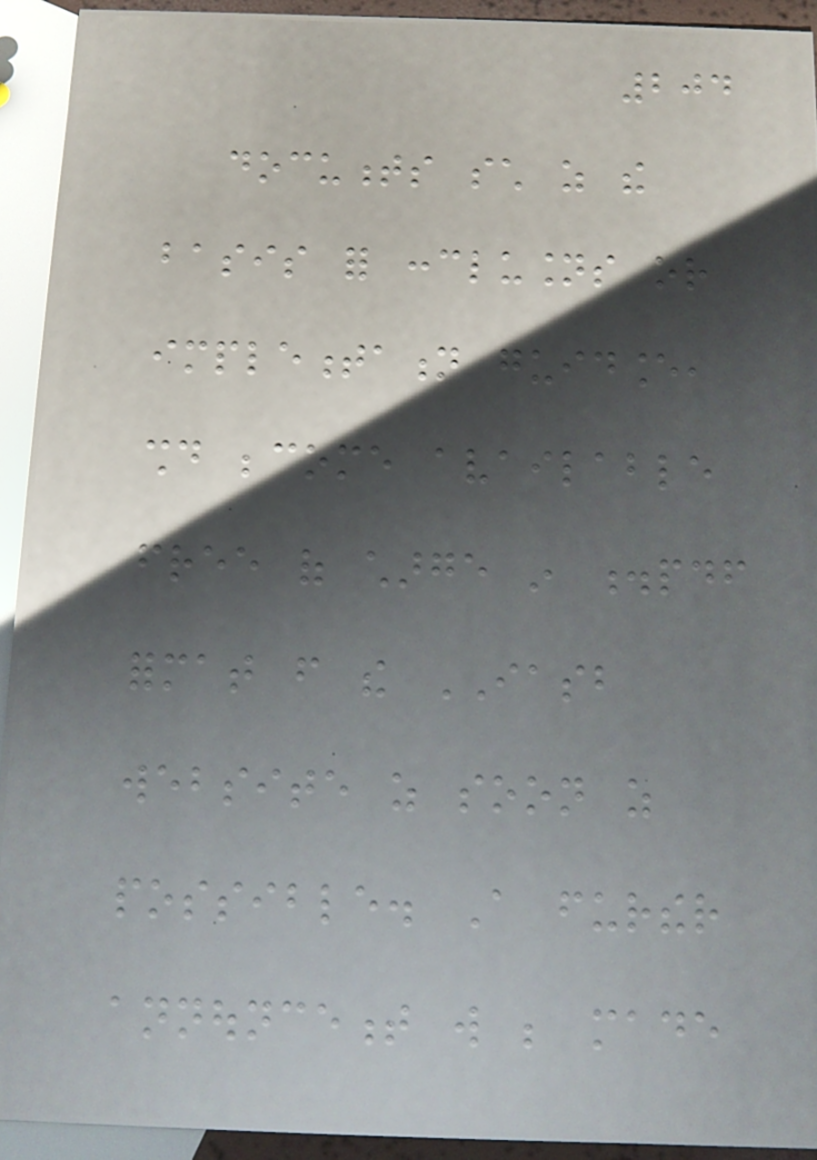204
documents such as the
basis for conclusions or
implementation guidance,
should become available
free of charge in .pdf
format from the IASB
website as soon as
possible. A further
announcement will be made
